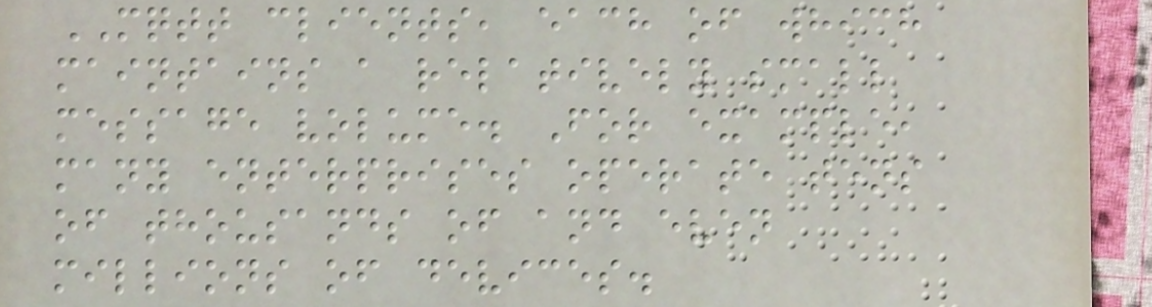MQTT clients, each of which
maintains a relatively small
message volume. For example,
many enterprises operate tens
of thousands of and even
millions of devices.
